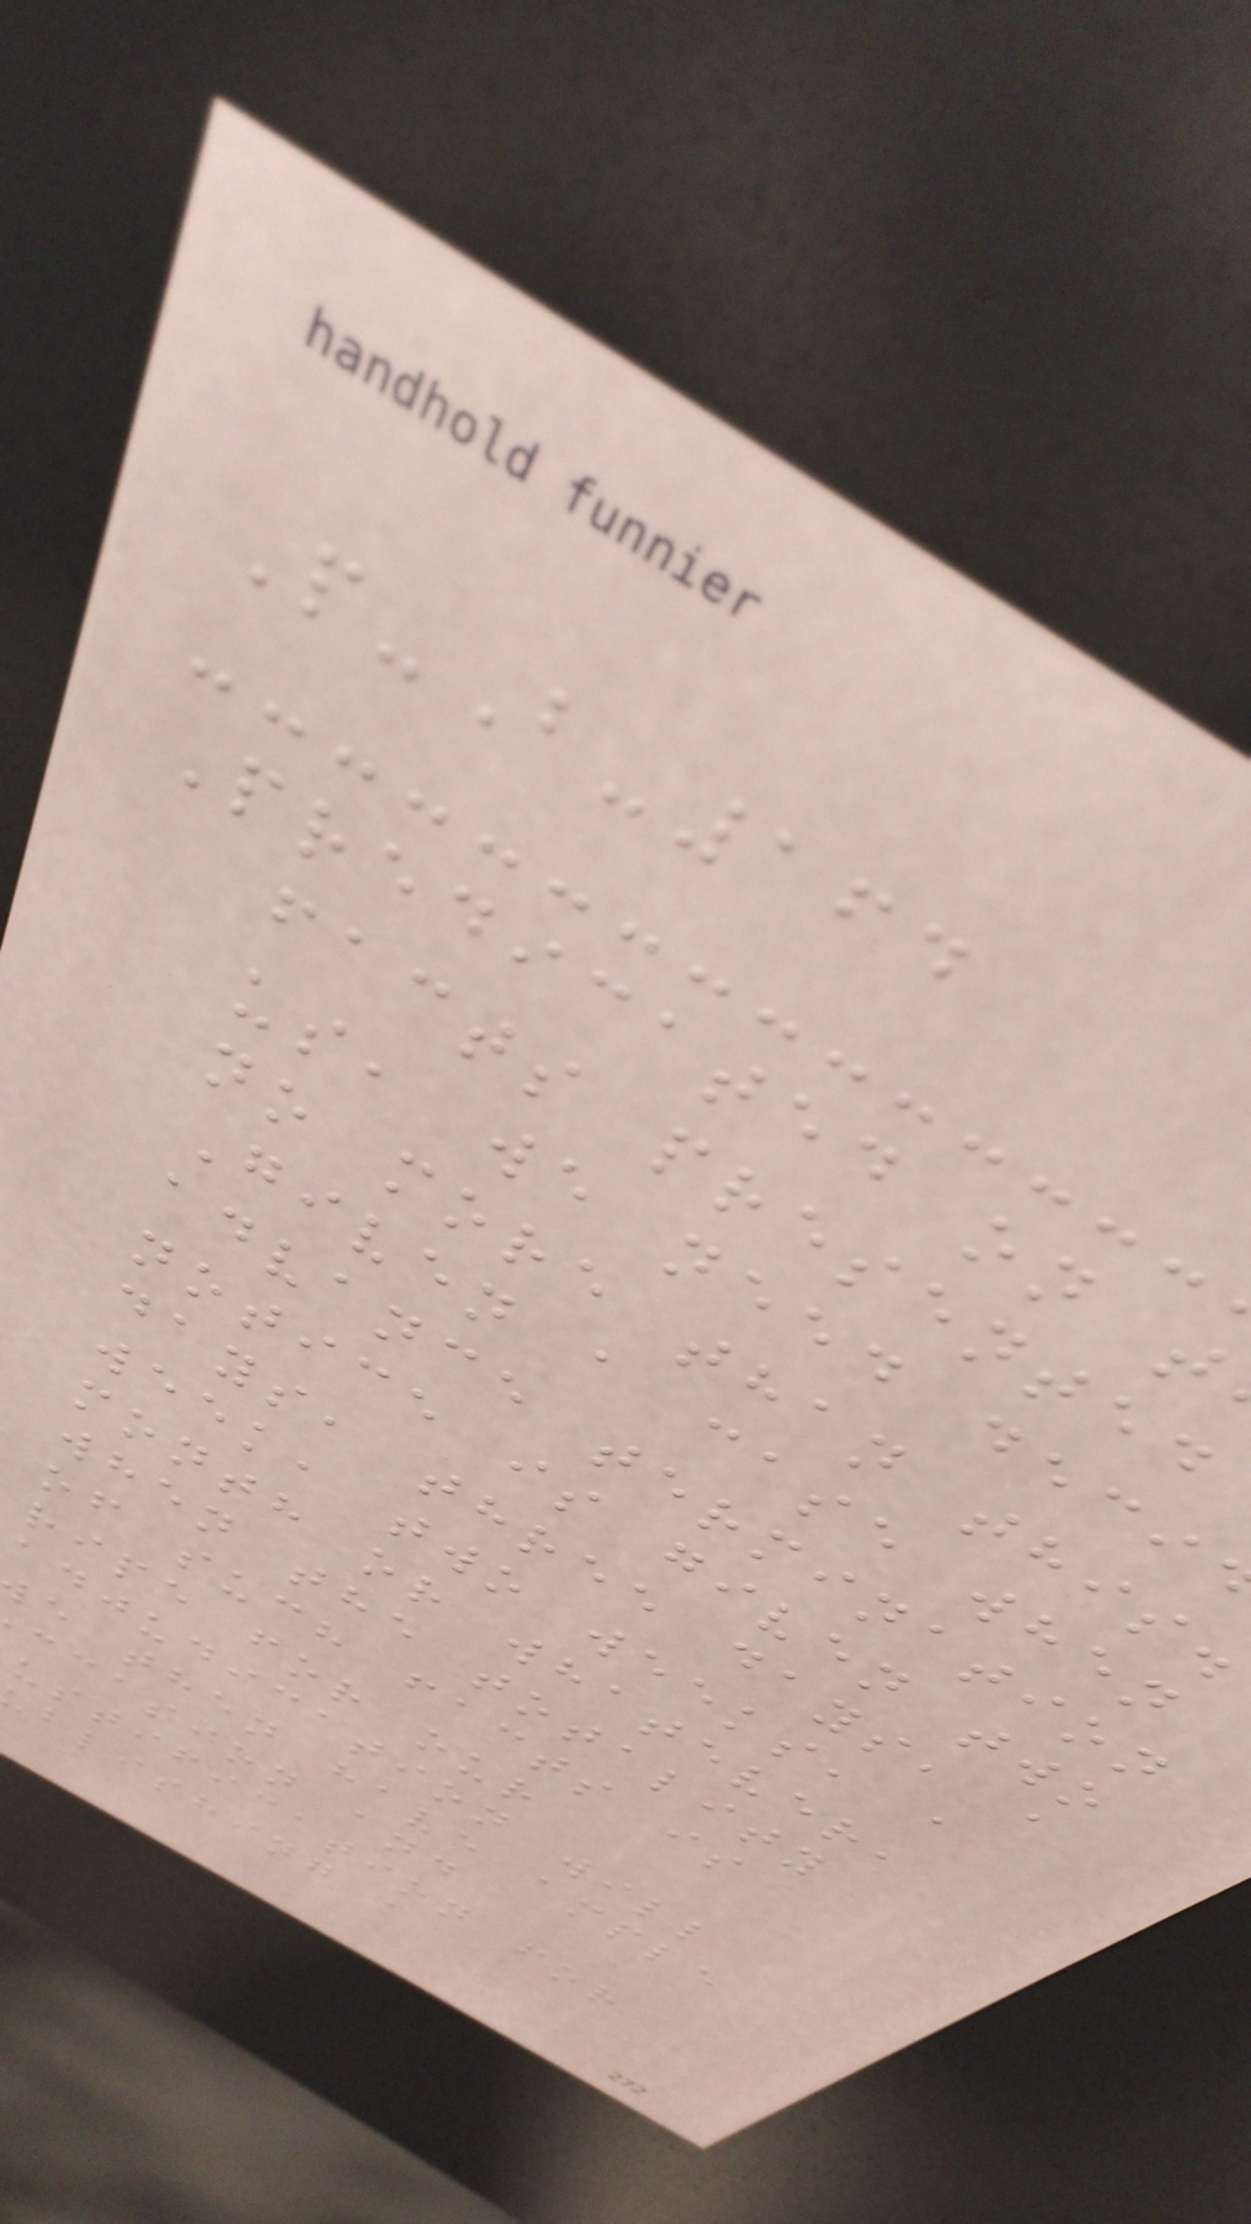P-B-164
Predicated on t
facts presented
us, we need deci
no more than this.
Given a case when
advance termination
notice is given two
days, three days, a
week, two weeks, a
month or whatever,
when the totality
of such facts is
ripe for our
adjudication will
e then have ample
ccasion and
ustification for
blishing a
